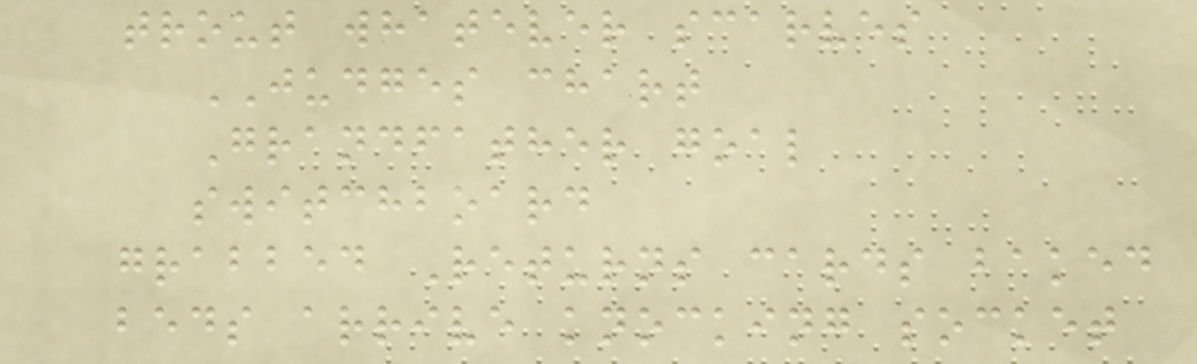trout whatever scarves
JUDGES chart
Grandfather goal
switchboard
grabbed Returns cards baked
beds arrive knocking socket
